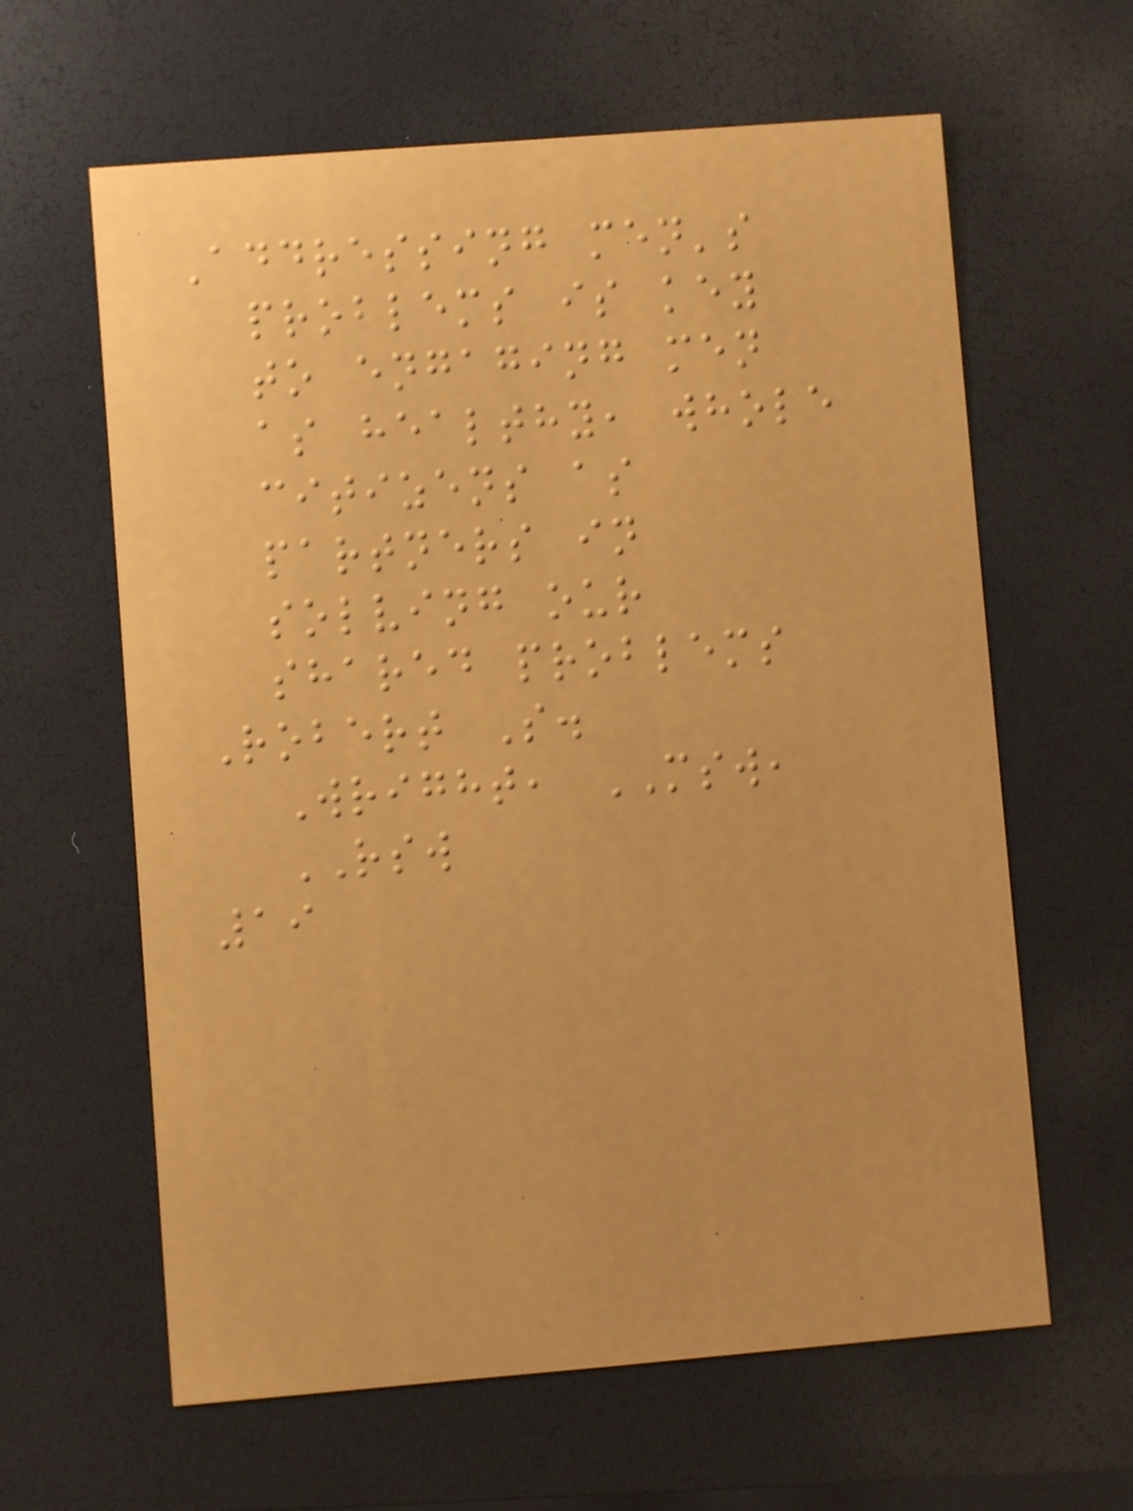Addressing men's
problems is key
to engaging men
as healthy, whole
citizens as
partners in
solving our
shared problems
Robert S.
Wright, MSW,
RSW
19
